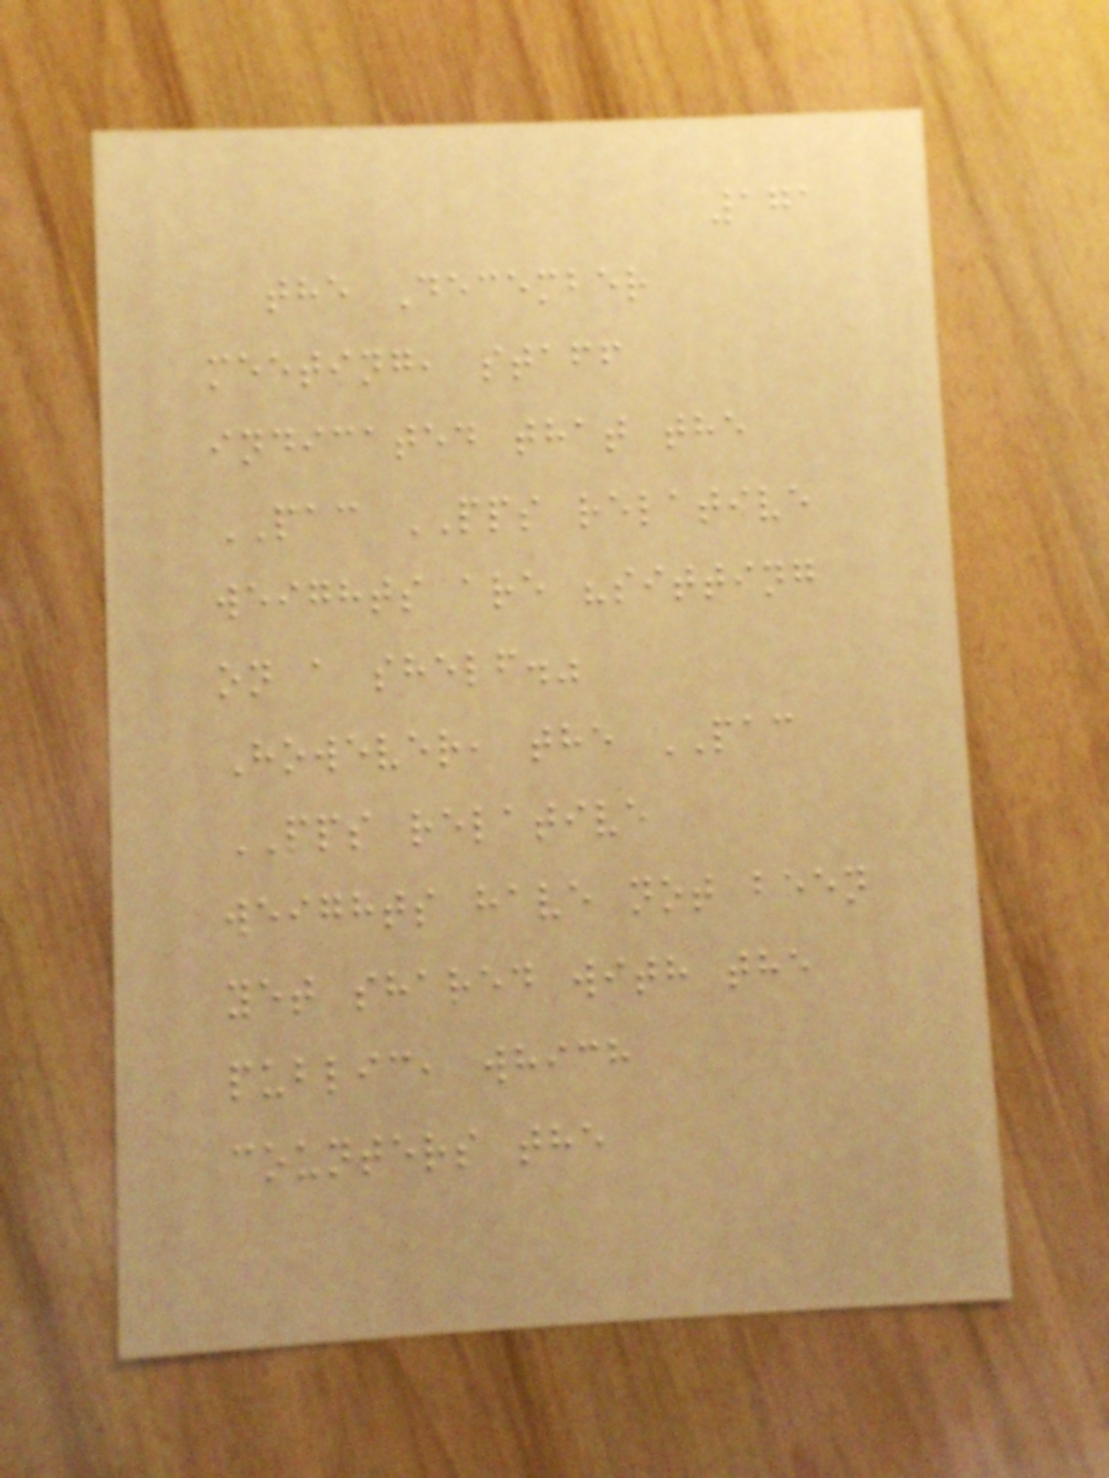171
the December
meeting, staff
indicated that the
PAC PPS relative
weights are "sitting
on a shelf."
However, the PAC
PPS relative
weights have not been
yet shared with the
public, which
counters the
